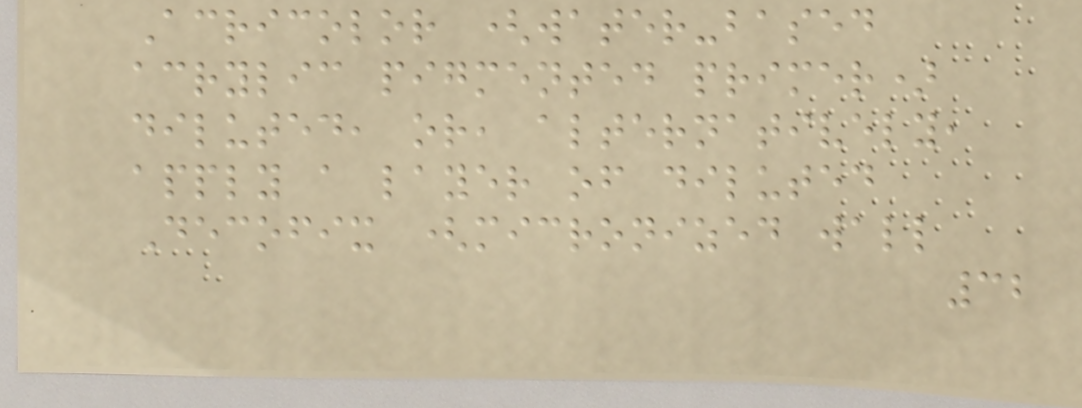Acricolor (water-based
acrylic pigmented primer)
diluted, or, alternatively,
apply a layer of diluted
Decofix (micronized wall
32
